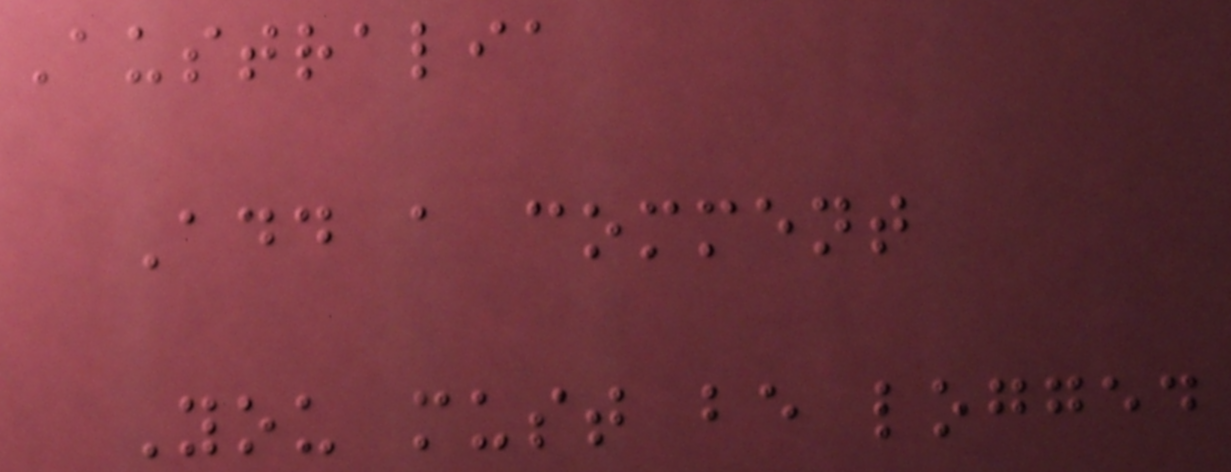Australia
Add a comment
You must be logged
